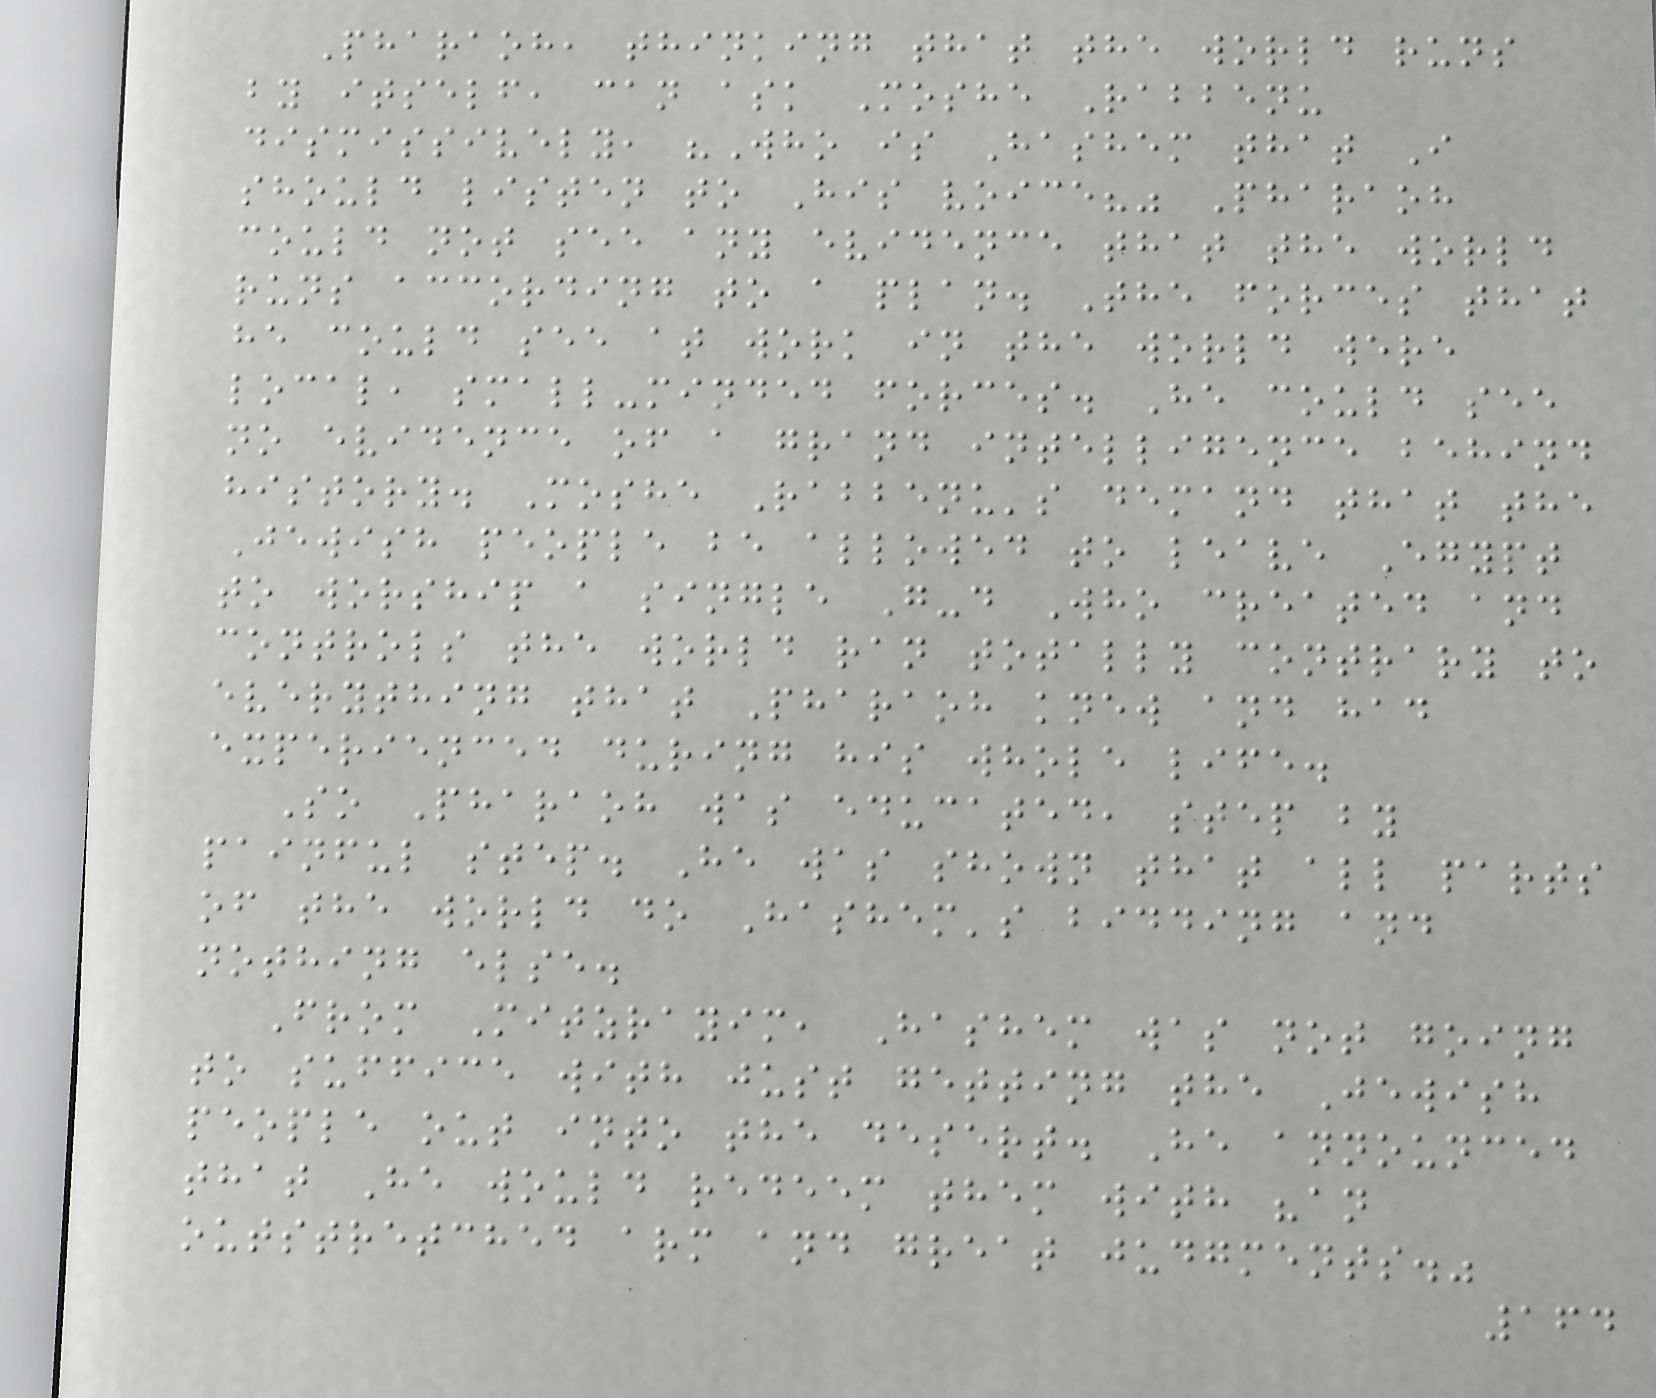Pharaoh, thinking that the world runs
by itself, can ask Moshe Rabbenu
dismissively, "Who is Hashem that I
should listen to His voice?" Pharaoh
could not see any evidence that the world
runs according to a plan. The forces that
he could see at work in the world were
local, small-minded forces. He could see
no evidence of a grand intelligence behind
history. Moshe Rabbenu's demand that the
Jewish people be allowed to leave Egypt
to worship a single G-d Who created and
controls the world ran totally contrary to
everything that Pharaoh knew and had
experienced during his whole life.
So Pharaoh was educated, step by
painful step. He was shown that all parts
of the world do Hashem's bidding and
nothing else.
From Mitzrayim, Hashem was not going
to suffice with just getting the Jewish
people out into the desert. He announced
that He would redeem them with "an
outstretched arm and great judgments."
164
